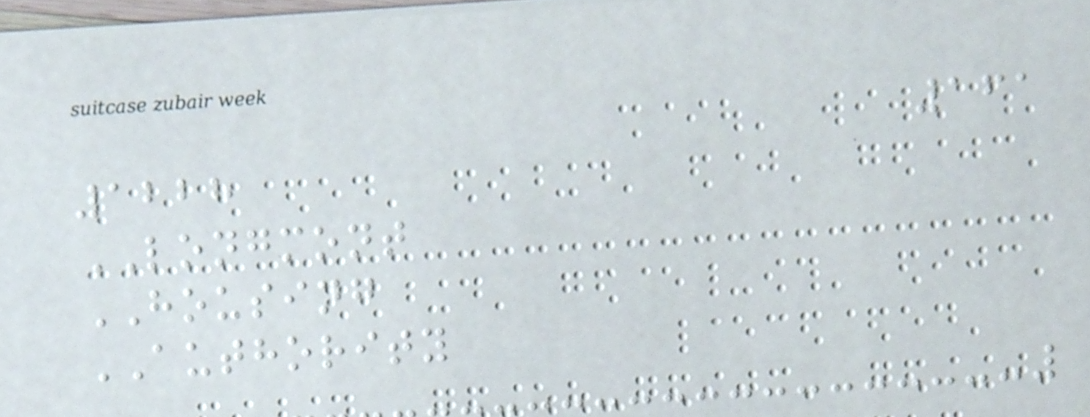161
1228
LONGMONT
HOUSING
AUTHORITY
